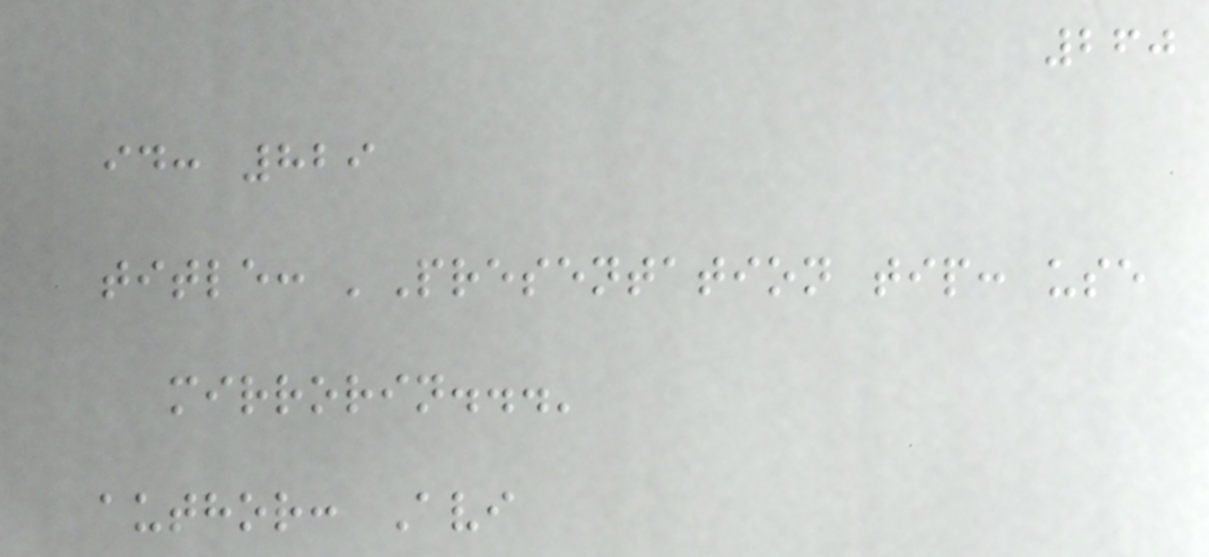260
id: 829
title: 'Presentation tip: use
mirrorin...'
author: Avi
